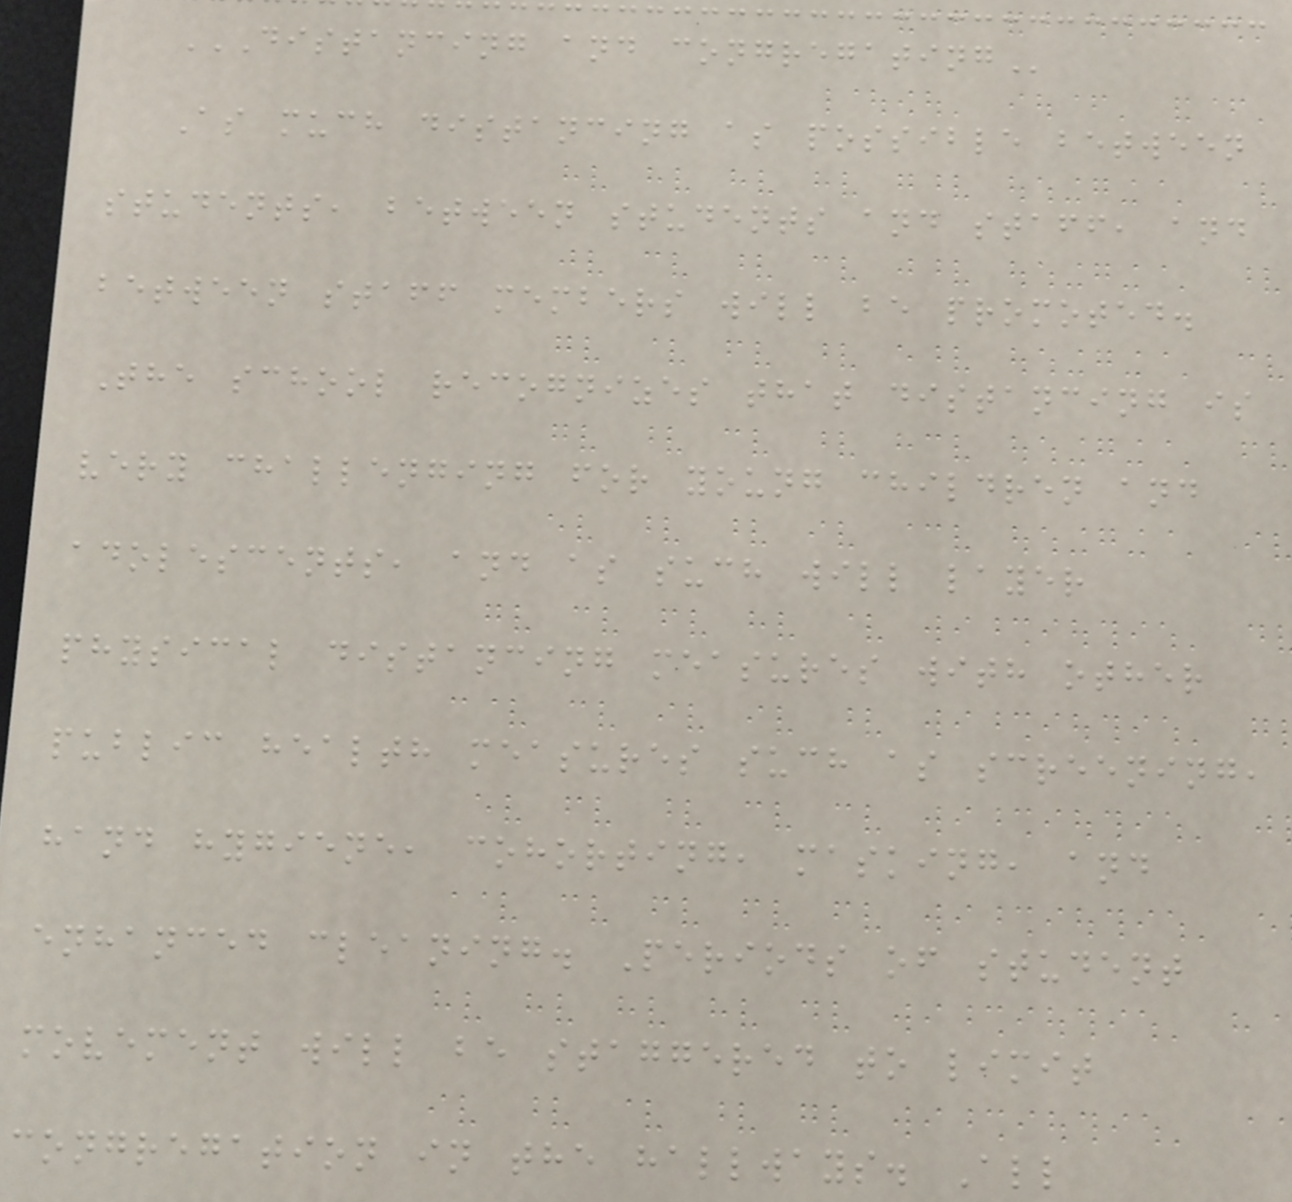DISTANCING AND CONGREGATING
As much distancing as possible between
students, between students and staff, and
between staff members will be promoted.
The school recognizes that distancing is
very challenging for young children and
adolescents, and as such will layer
physical distancing measures with other
public health measures such as screening,
hand hygiene, cohorting, masking, and
enhanced cleaning. Periods of student
movement will be staggered to limit
congregation in the hallways. All
